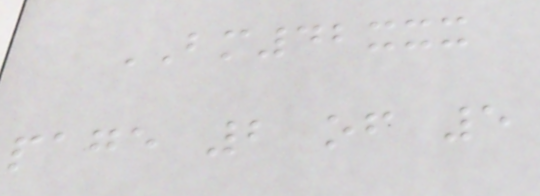BM42xxx
page 2 of 5
